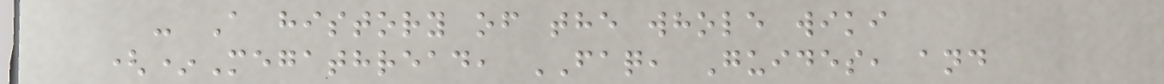- A history of the whole wiki
(*Megathread, FAQ, Guides, and
